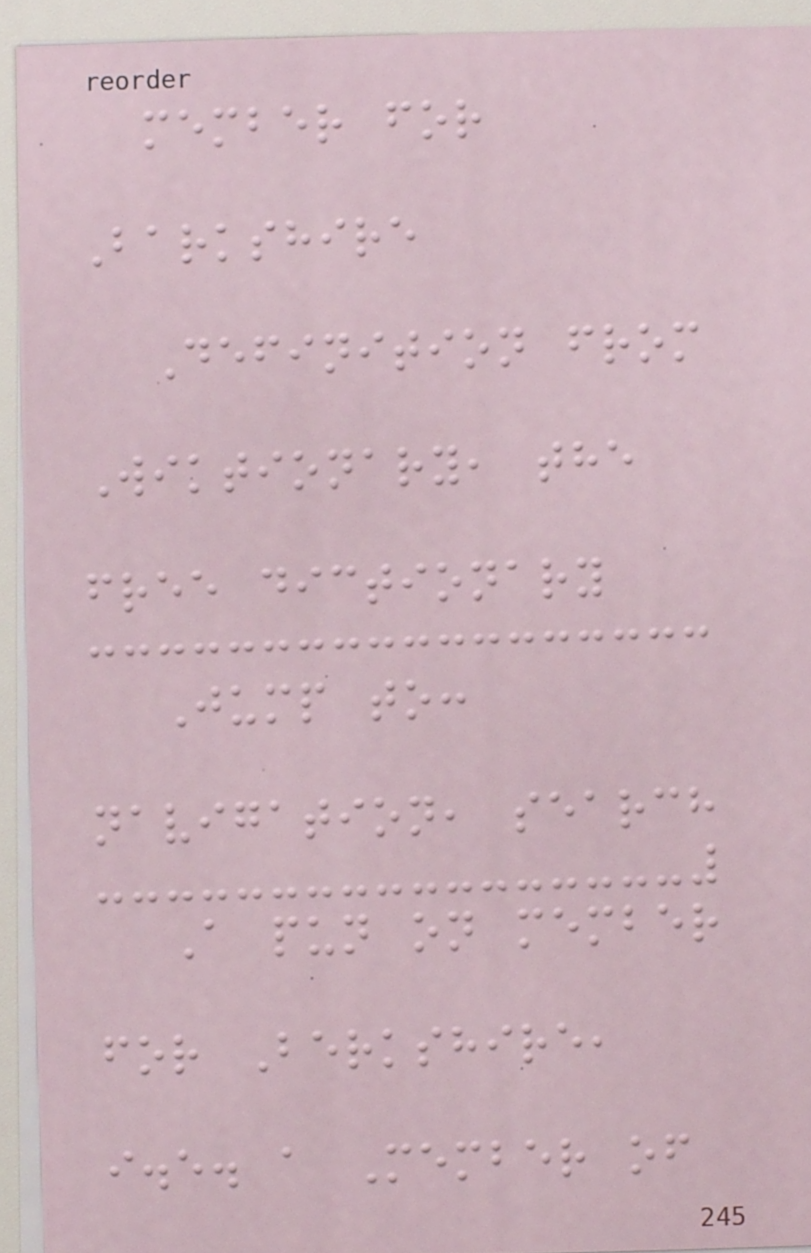member for
Barkshire
Definition from
Wiktionary, the
free dictionary
Jump to:
navigation, search
A pun on member
for Berkshire,
i.e. a Member of
